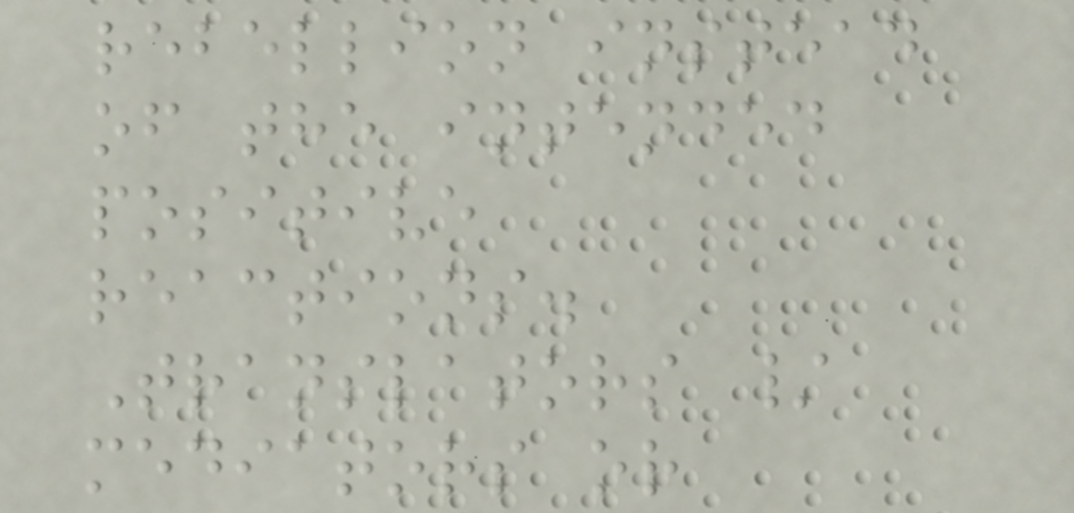rebellion instead
of the intended
positive
reactions.
Translators /
mediators or
